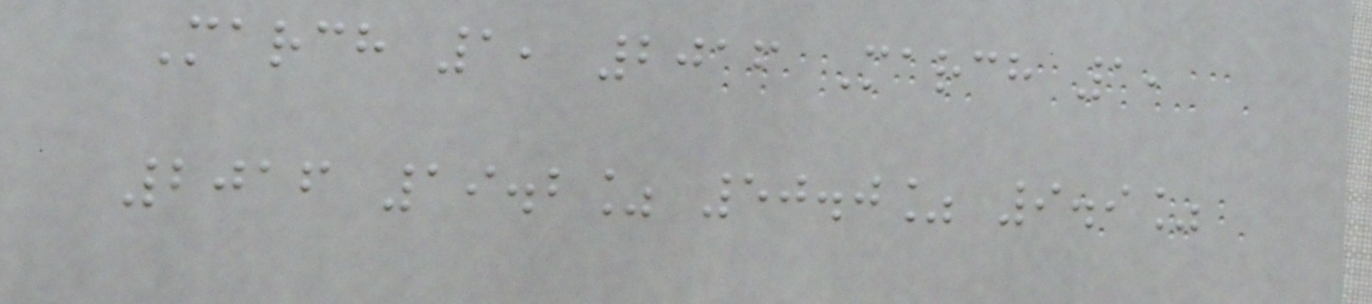March 1, 2016 March 1,
2016 19.2% 50.0% 9.9%
